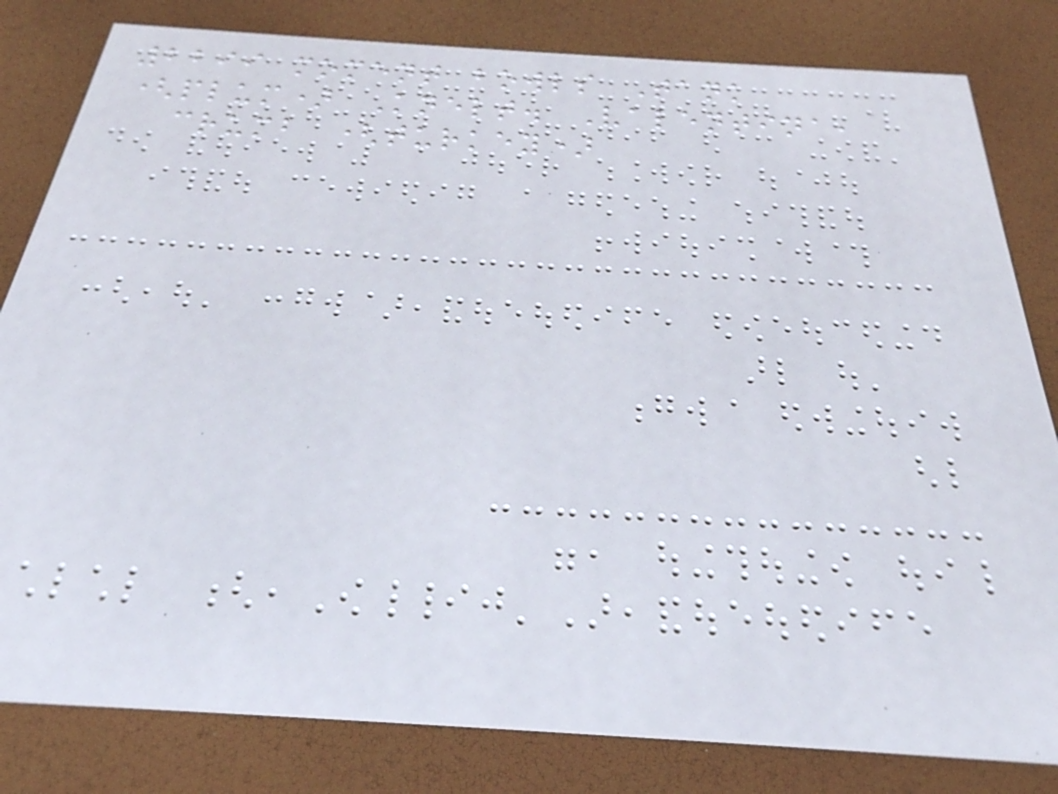2299 moment bowls Tank
(plum) Knelt. Valentina,
crumb (turkey)
